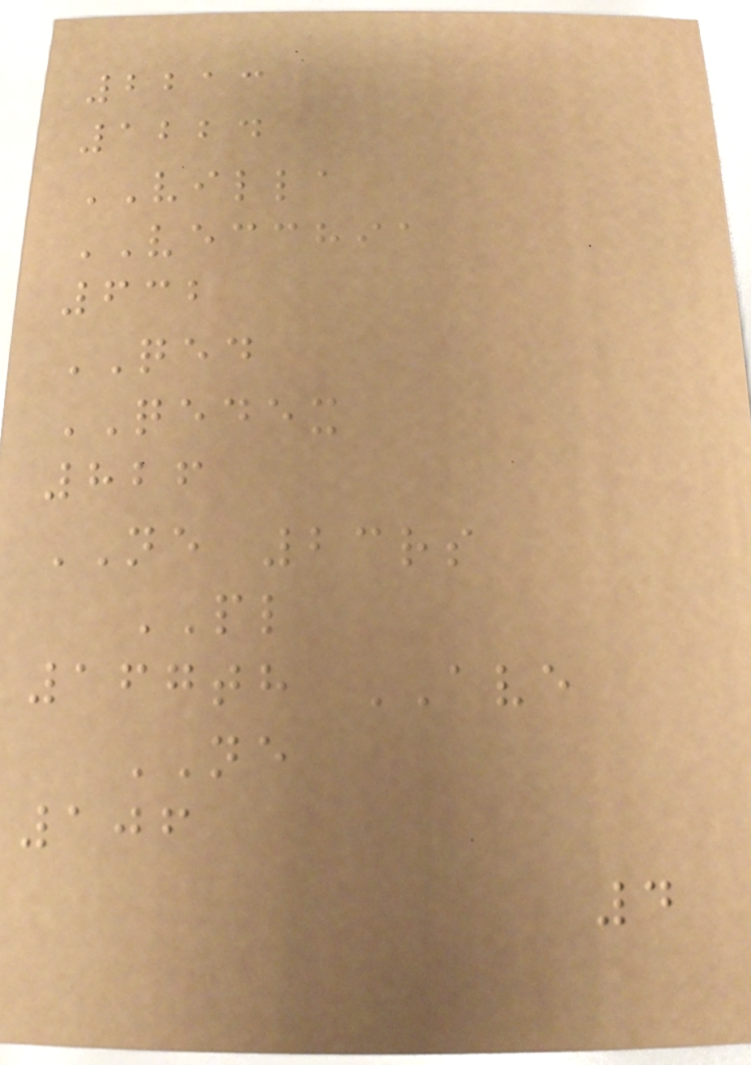2213
1224
VILLA
VECCHIA
632
QED
QEDEX
826
NE 23rs
PL
167th AVE
NE
106
4
